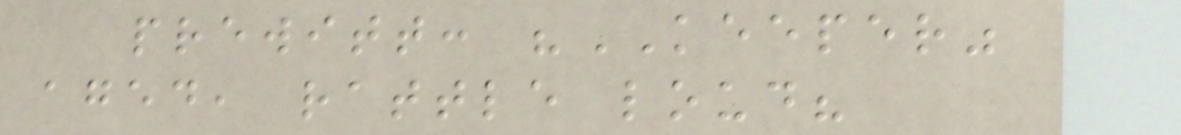prewitt: "KEEPER"
aged, rattle loud?
